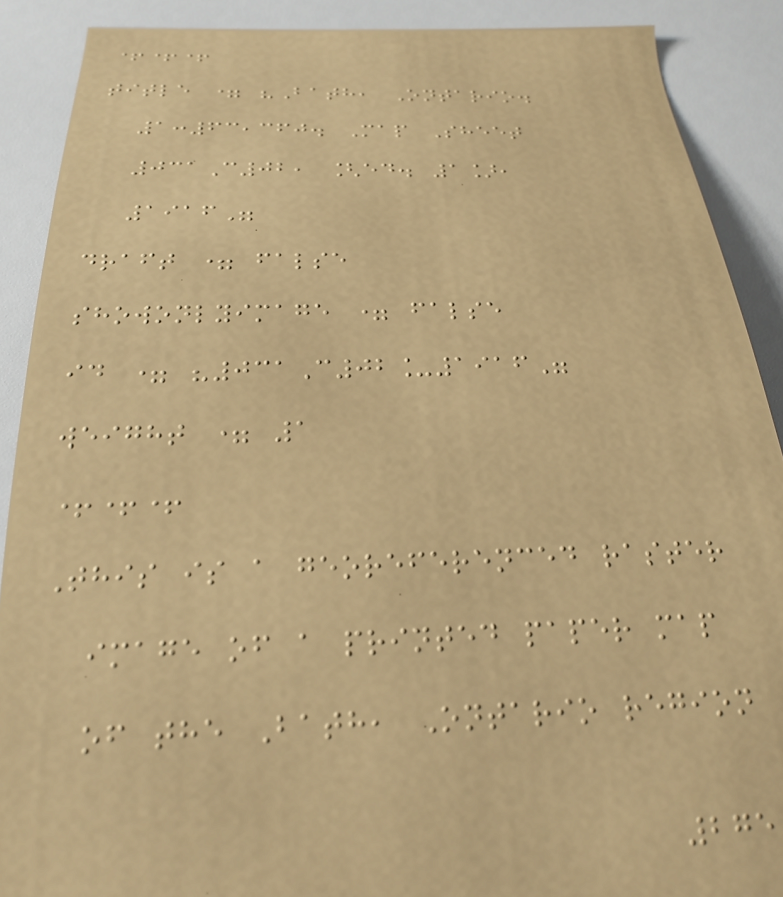+++
title = "Bath, Ontario.
1:63,360. Map Sheet
031C02, [ed. 1],
1916"
draft = false
showonlyimage = false
id = "031C02_1916"
weight = 1
+++
This is a georeferenced raster
image of a printed paper map
of the Bath, Ontario region
275
